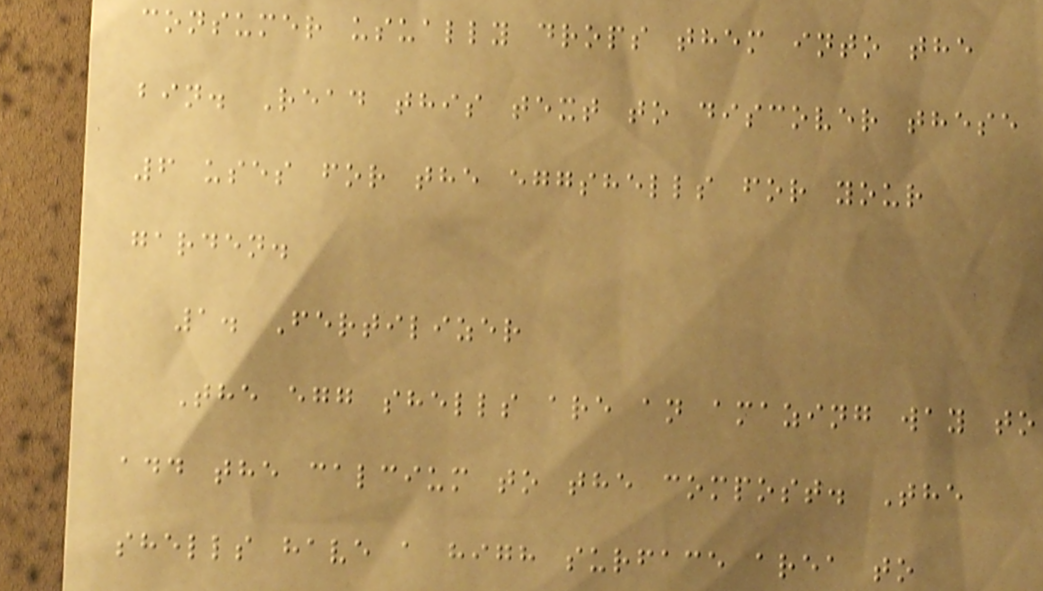consumer usually drops them into the
bin. Read this text to discover these
6 uses for the eggshells for your
garden.
1. Fertilizer
The egg shells are an amazing way to
add the calcium to the compost. The
shells have a high surface area to
